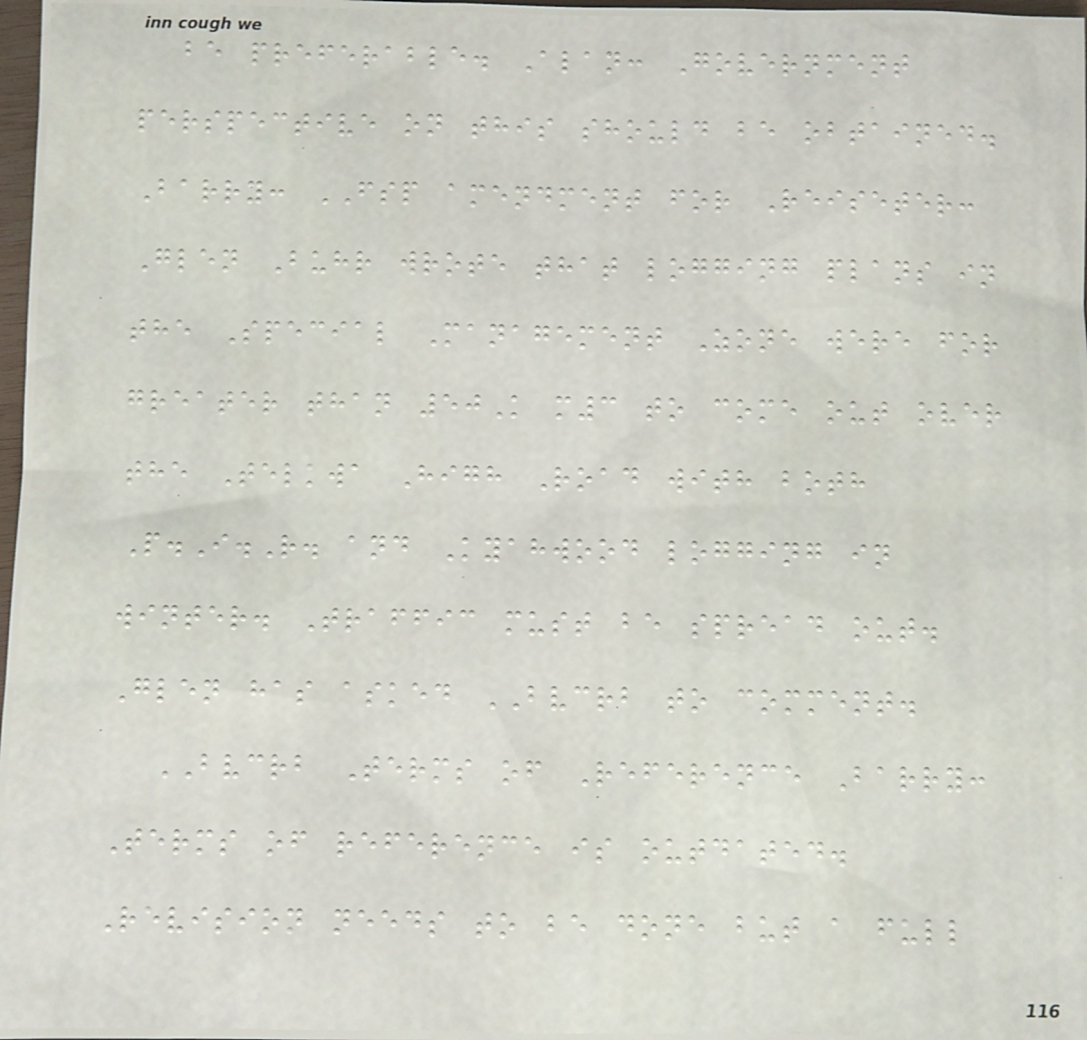be preferable. Alan: Government
perspective on this should be obtained.
Barry: FSP amendment for Reiseter:
Glen Buhr wrote that logging plans in
the Special Management Zone were for
greater than 50K m3 to come out over
the Telkwa High Road with both
P.I.R. and Kyahwood logging in
winter. Traffic must be spread out.
Glen has asked BVCRB to comment.
BVCRB Terms of Reference Barry:
Terms of reference is outdated.
Revision needs to be done but a full
